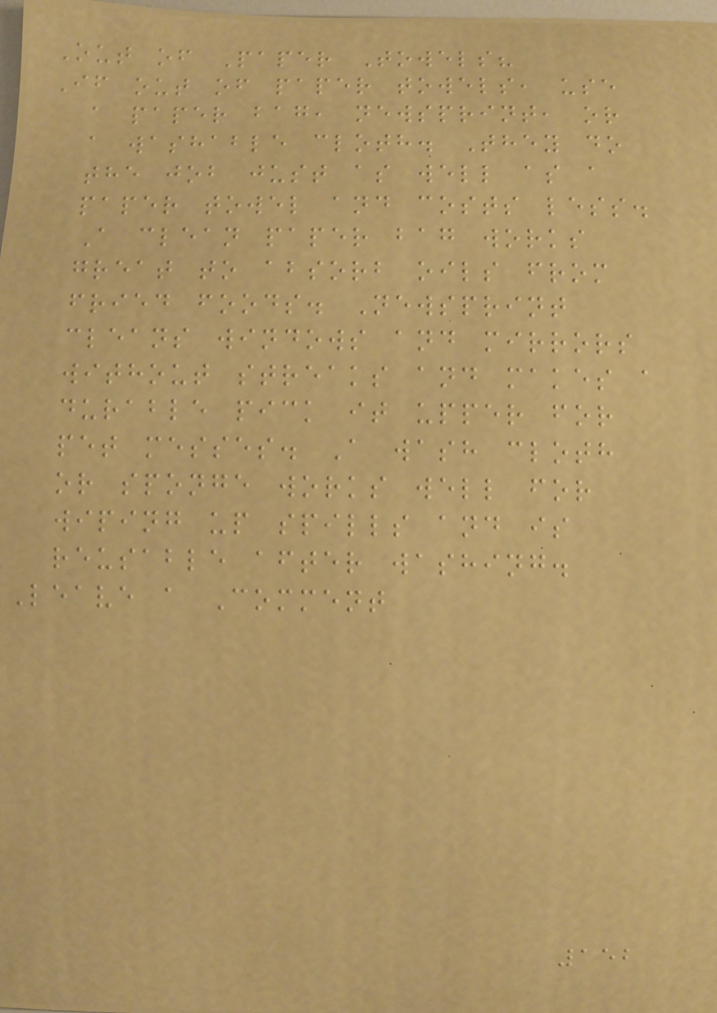Out of Paper Towels?
If out of paper towels, use
a paper bag, newsprint, or
a washable cloth. They do
the job just as well as a
paper towel and costs less.
A clean paper bag works
great to absorb oils from
fried foods. Newsprint
cleans windows and mirrors
without streaks and makes a
durable pick it upper for
pet messes. A wash cloth
or sponge works well for
wiping up spills and is
reusable after washing.
Leave a Comment
152
